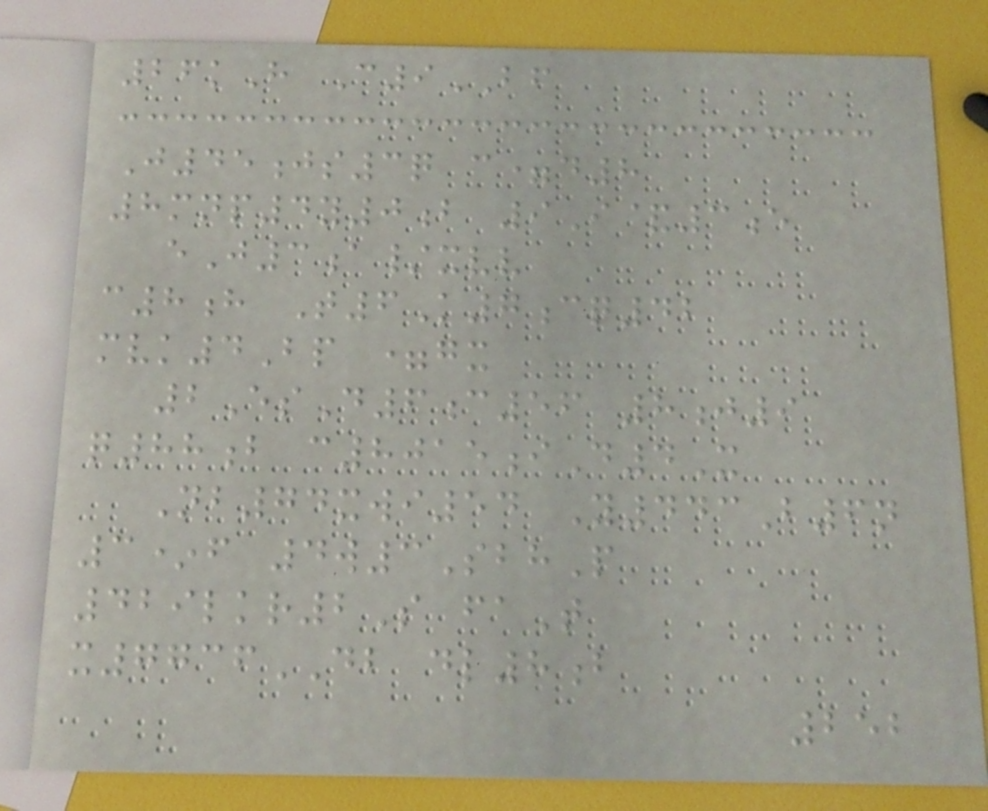26kH C9BF
J45js3q c=d8
8mnp4y0b 9I&3e
eJ3a/xvv
c8h T6K7cq42
mvk4Bp =gx
2EsD6c56 8j9
q88b c8015iD4X
Nb74xwi54 Y443B6n
3*f 4w3SbhP
429lkr2S faT
x7736DB dl8b
252
